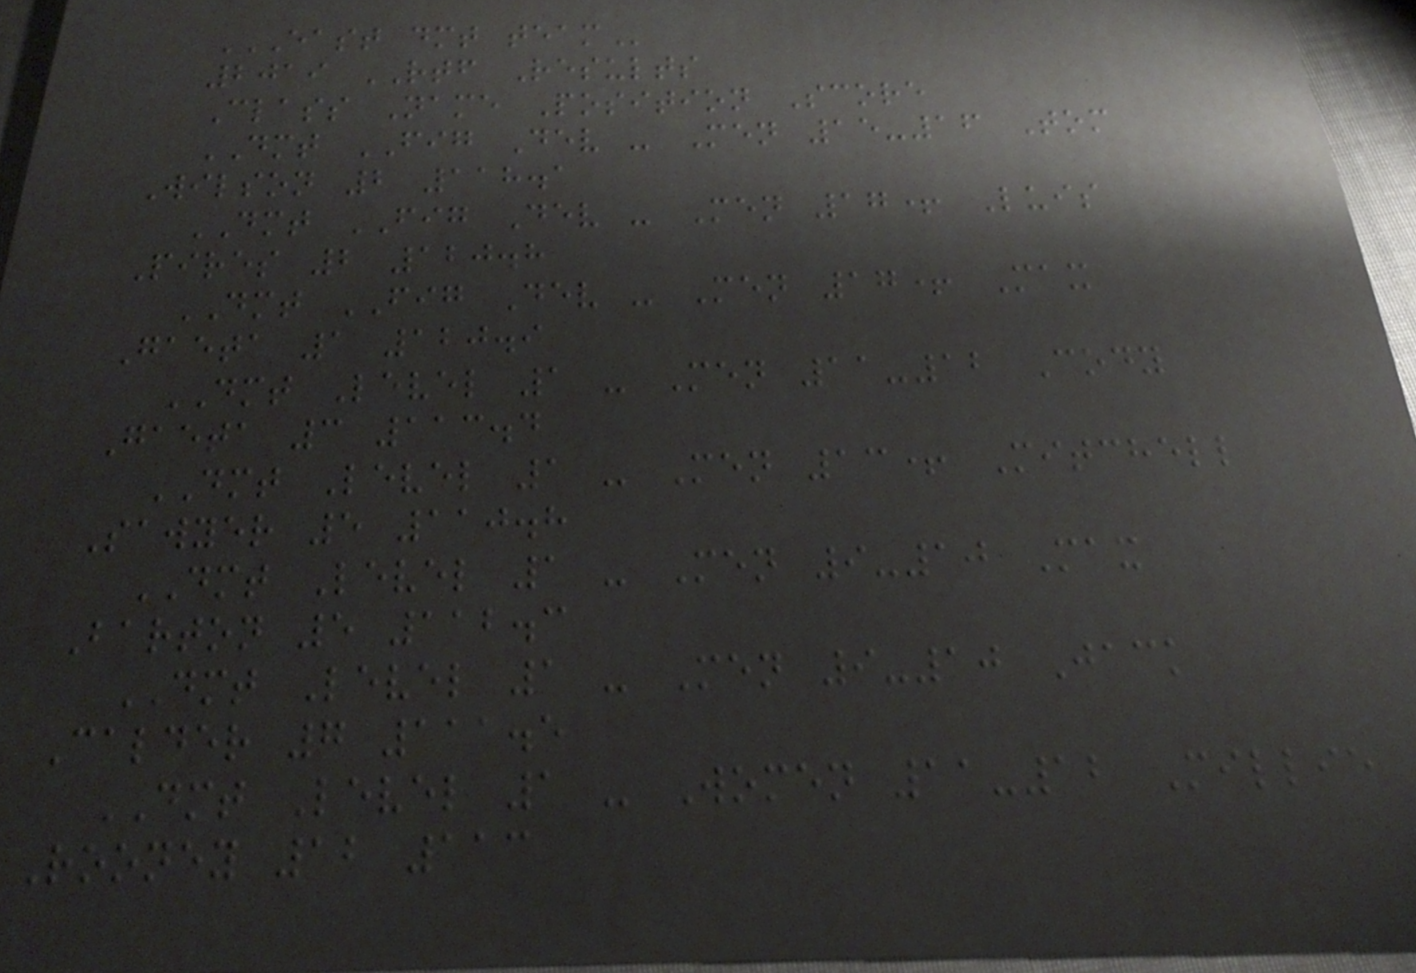EAST DMT TEAM
2019 RTF Results
Class Name Position Score
DMT FIG Dev - Men 15-16 Tom
Wilson 2 118.1
DMT FIG Dev - Men 17+ Luis
Pires 2 120.8
DMT FIG Dev - Men 17+ Max
Gaeta 1 120.9
DMT Level 1 - Men 11-12 Cody
Gaeta 3 113.4
DMT Level 1 - Men 13+ Mitchell
Sawyer 5 110.8
DMT Level 1 - Men 9-10 Max
Barton 5 112.3
DMT Level 1 - Men 9-10 Jack
Calder 7 111.5
DMT Level 1 - Women 11-12 Millie
Rooney 12 113
